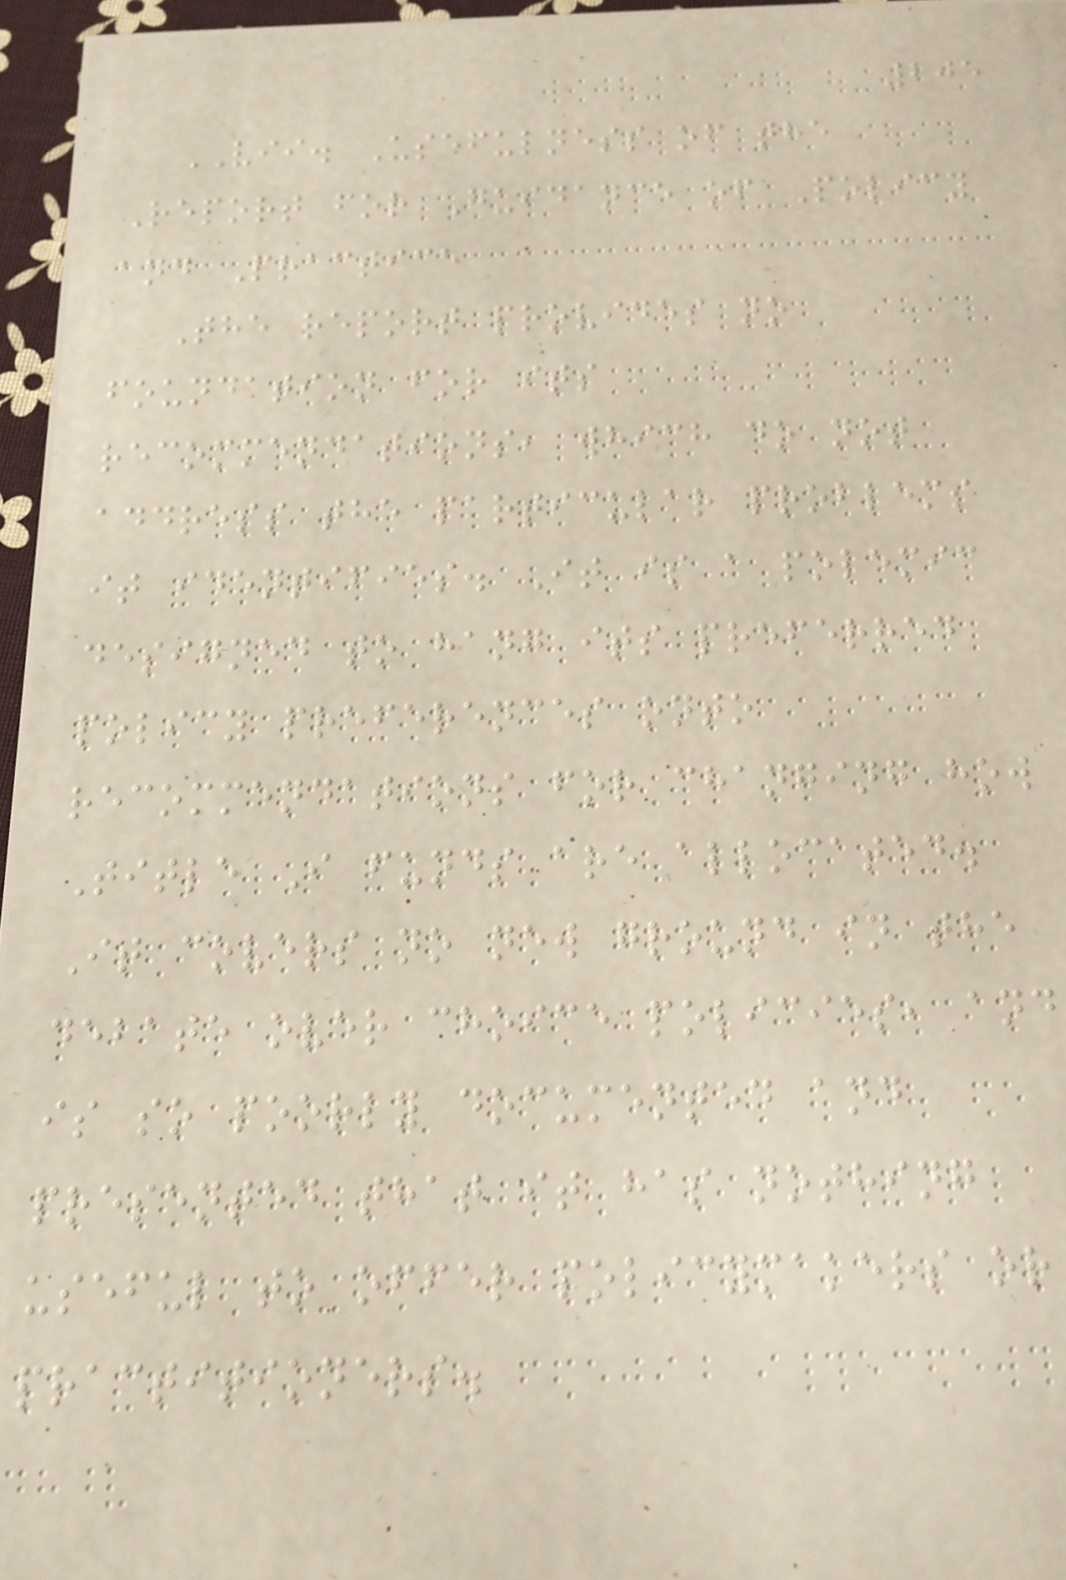205
VII. Usefulness of the
Report for Guidance of Policy
and Practice
The report provides no
foundation for its
recommendations, which do not
address the particular problems
it identifies. It is a polemic
designed to hang its preferred
policy preferences onto
recommendations for changing how
Title I funds are allocated.
It covers no new ground in the
debate over choice policies, and
is so poorly documented and
presented that it has nothing
useful to offer policymakers or
practitioners.
